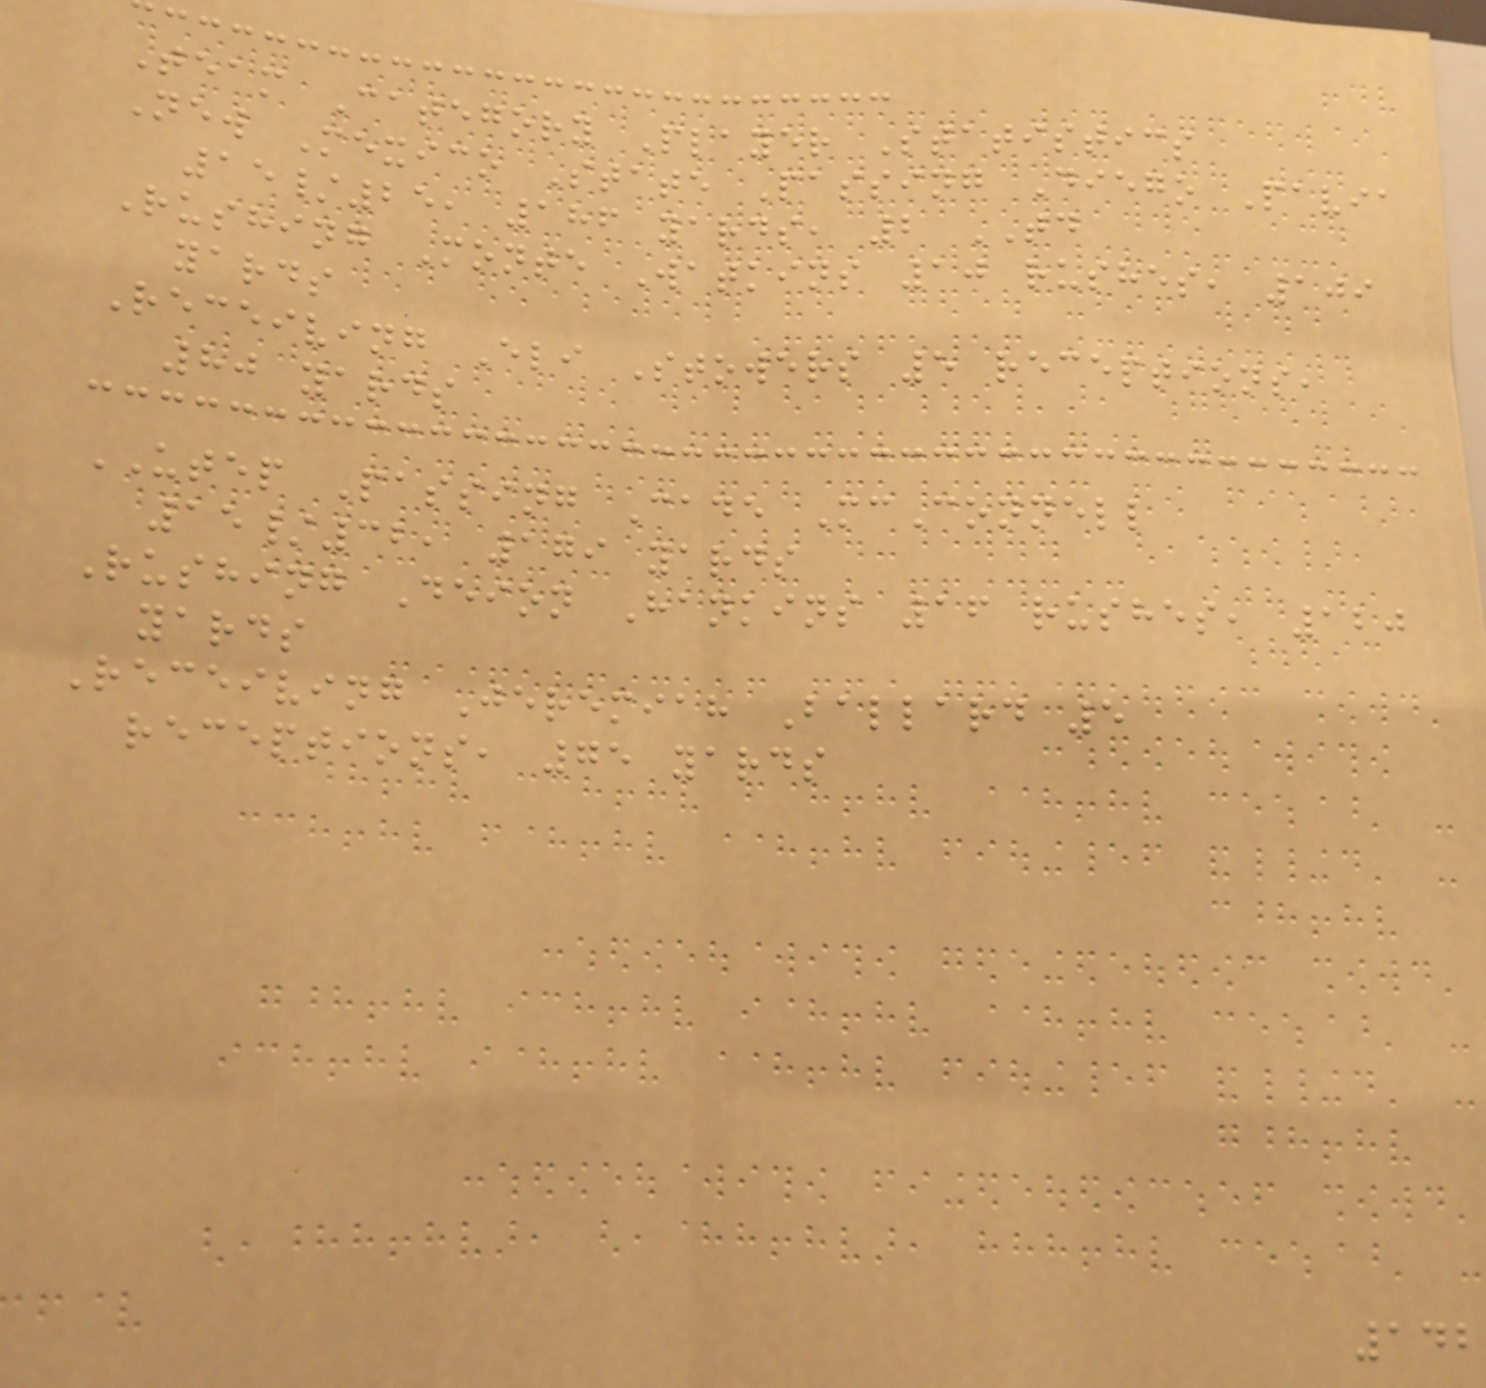Team Category Player Statistics
New Mexico State Passing Diego Pavia
15/25, 186 yards, 2 TD
Rushing Monte Watkins 10 rushes, 109
yards
Receiving Eli Stowers 5 receptions,
80 yards
UTEP Passing Cade McConnell
15/32, 179 yards
Rushing Deion Hankins 16 rushes, 120
yards
Receiving Jeremiah Ballard 5
receptions, 75 yards
142
